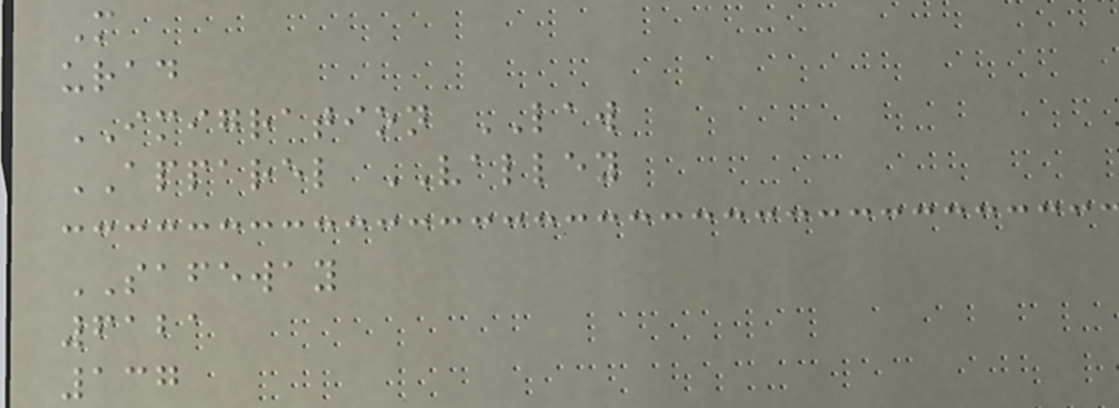M
urad
IMIGRATION LAW
APPAREL VALLEY
SAFEWAY
6121
137
